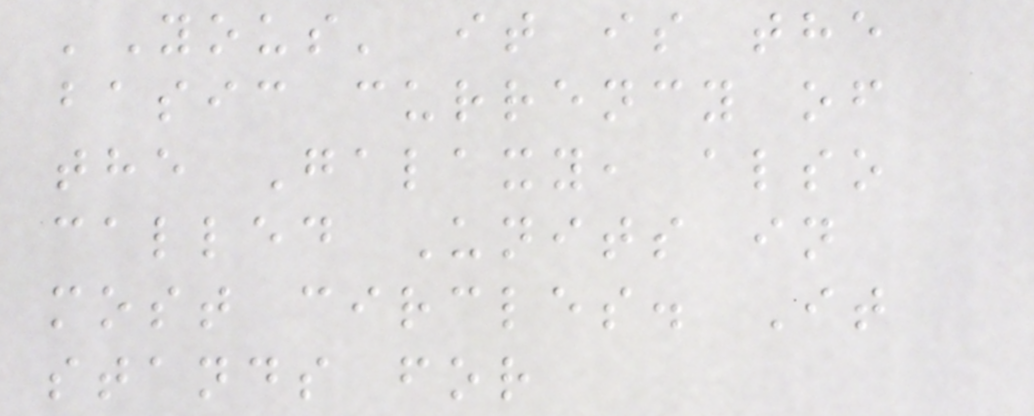'Yous' it is the
basic currency of
the Galaxy, also
called Units in
most circles. It
stands for
